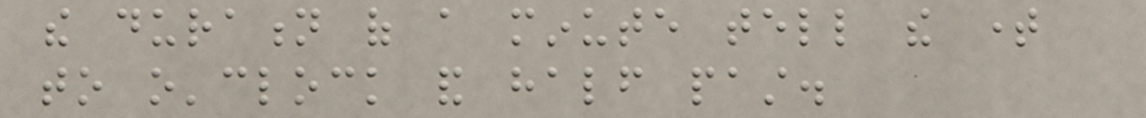the duration of a minute tell the time
to o'clock and half past.
